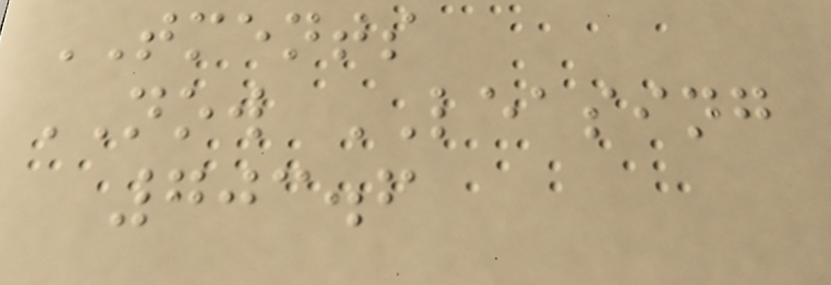TMENTS
NOW LEASING
703.6
